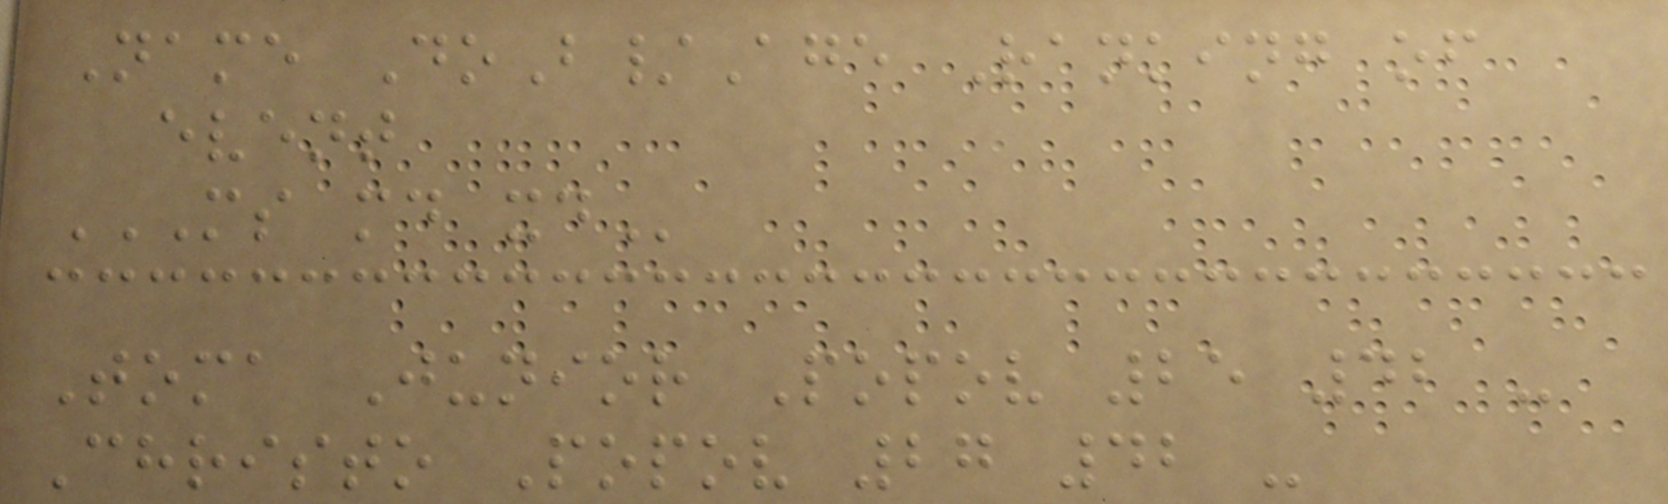Name DoB/Age Ranking of
event
MS MD XD
Toma Junior Popov 25 42 -
Christo Popov 27 42 -
